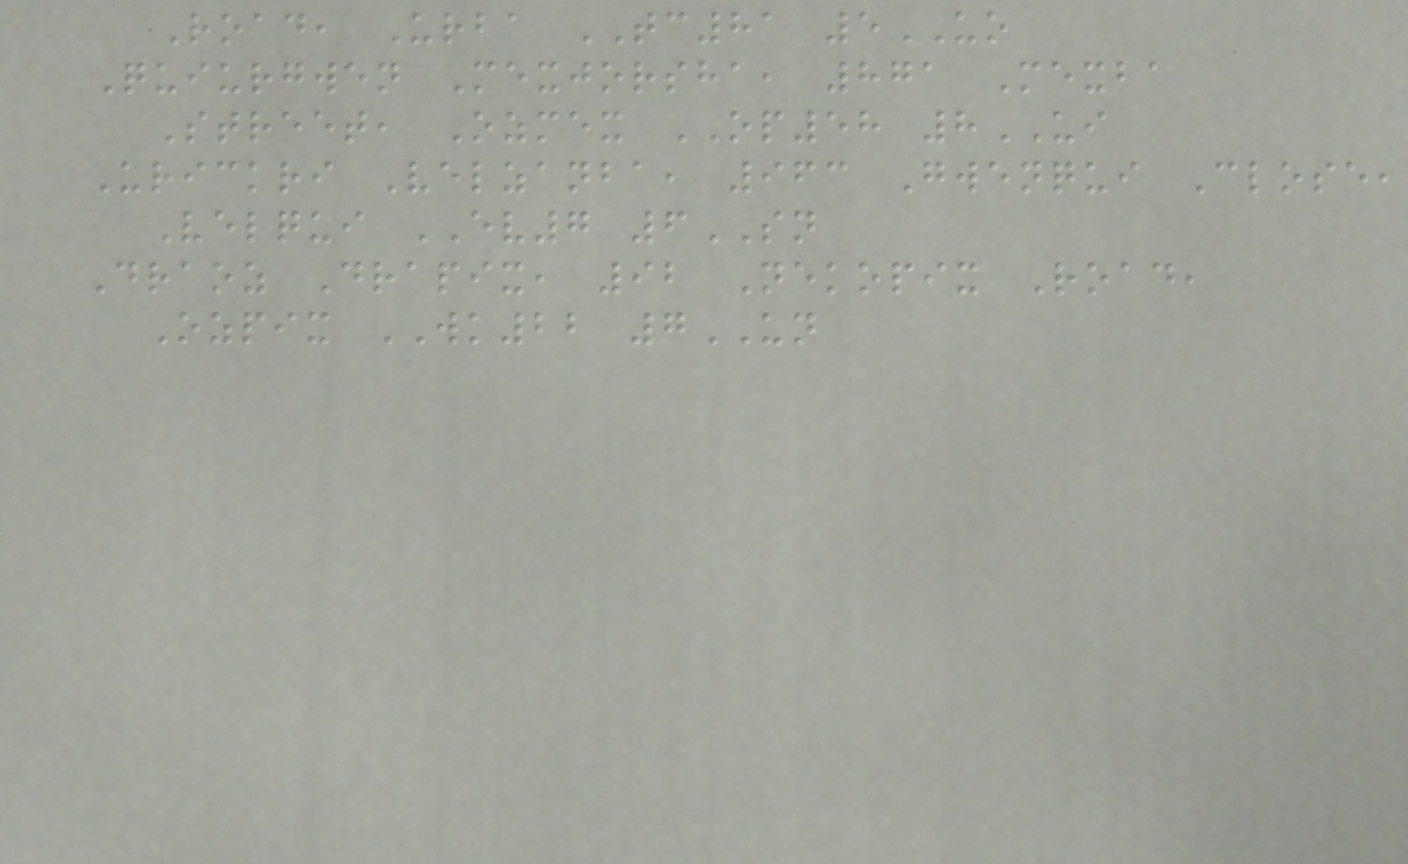Road, Urba TC81 5UO
Quiurgwen Mexjorsha, 871 Mexba
Street, Ozmex OP58 8UI
Urickri Velzanba, 963 Gwenqui Close,
Velqui EV7 6SN
Draoz Drapix, 92 Nekopix Road,
Ozpix WK22 7UN
